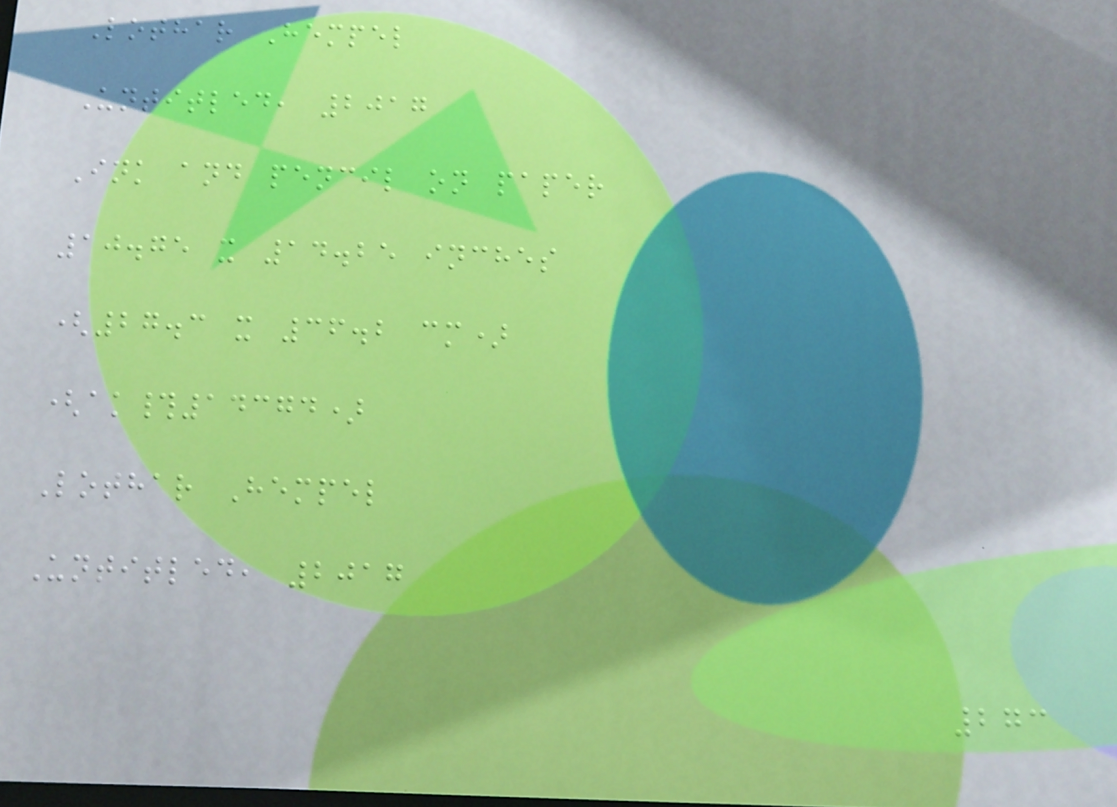Lothar Hempel
Untitled, 2017
Ink and pencil on paper
10.75 x 14.25 inches
(27.3 x 36.2 cm)
(ak#14374)
Lothar Hempel
Untitled, 2017
273
